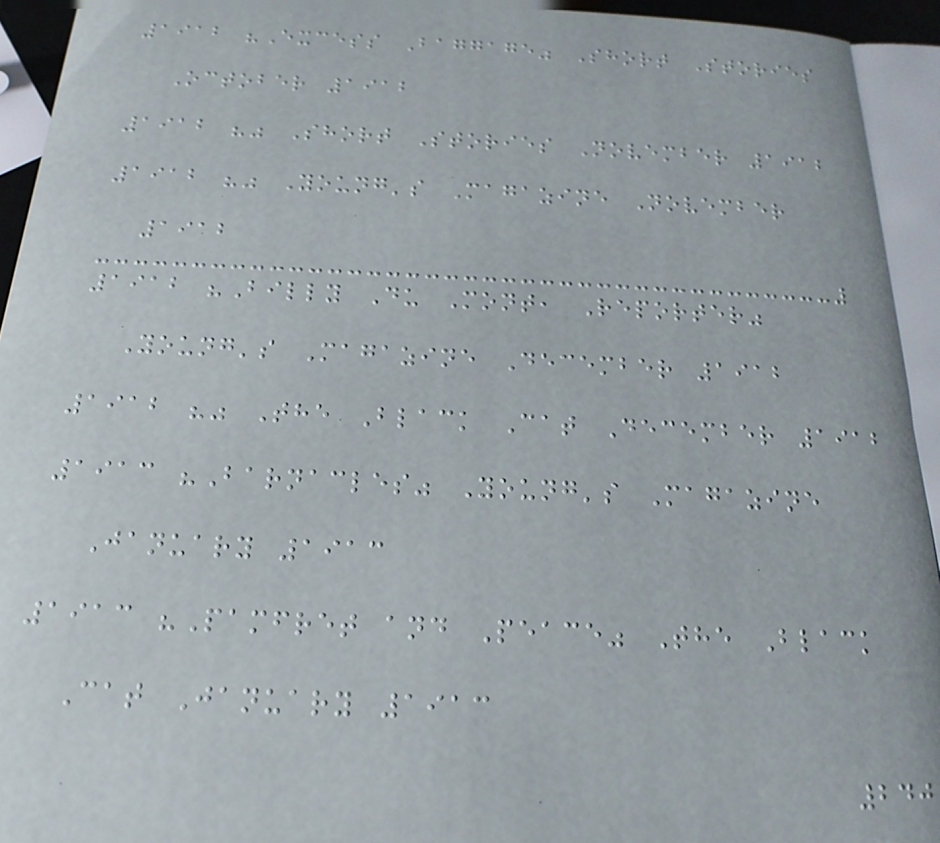1912 "Excess Baggage" Short Stories
October 1912
1912 "" Short Stories November 1912
1912 "" Young's Magazine November
1912
1912 "Billy Du Mont, Reporter"
Young's Magazine December 1912
1912 "" The Black Cat December 1912
1913 "Barnacles" Young's Magazine
January 1913
1913 "Pamfret and Peace" The Black
Cat January 1913
240
